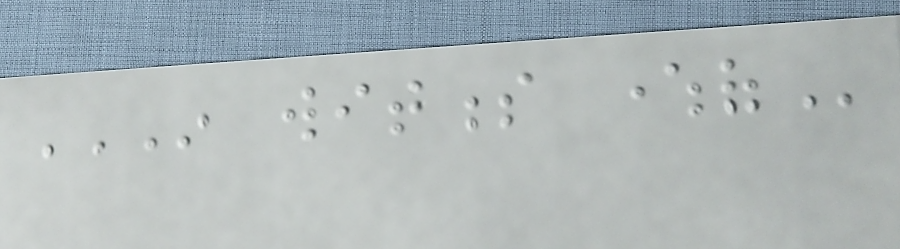IN WITNESS WHEREOF
